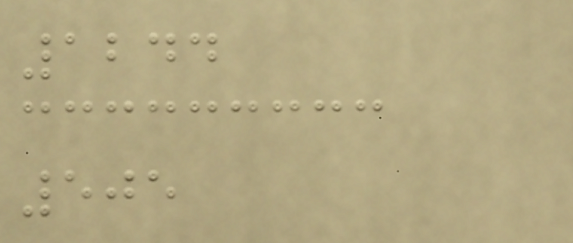1244
505
